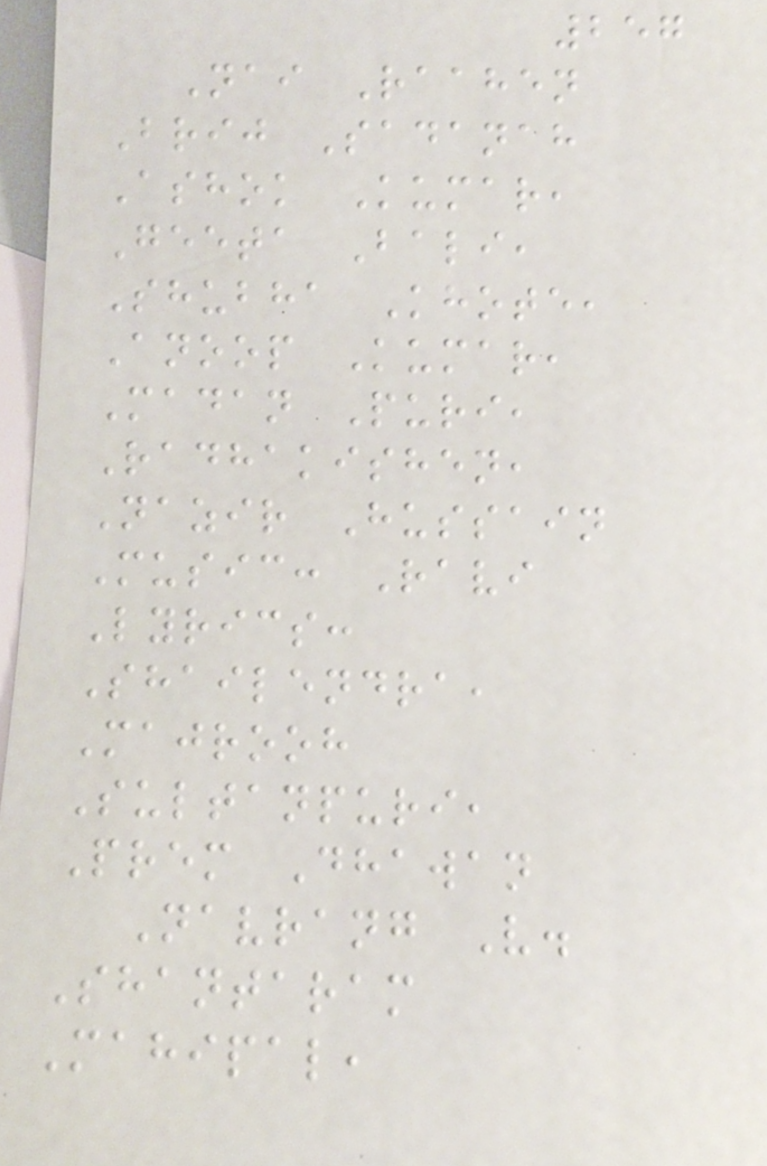257
Nai Raahen
Brij Sadanah
Ashok Kumar,
Geeta Bali,
Shubha Khote,
Anoop Kumar,
Madan Puri,
Radhakishen,
Nazir Hussain
Music: Ravi
Lyrics:
Shailendra,
Majrooh
Sultanpuri,
Prem Dhawan
Navrang V.
Shantaram
Mahipal,
